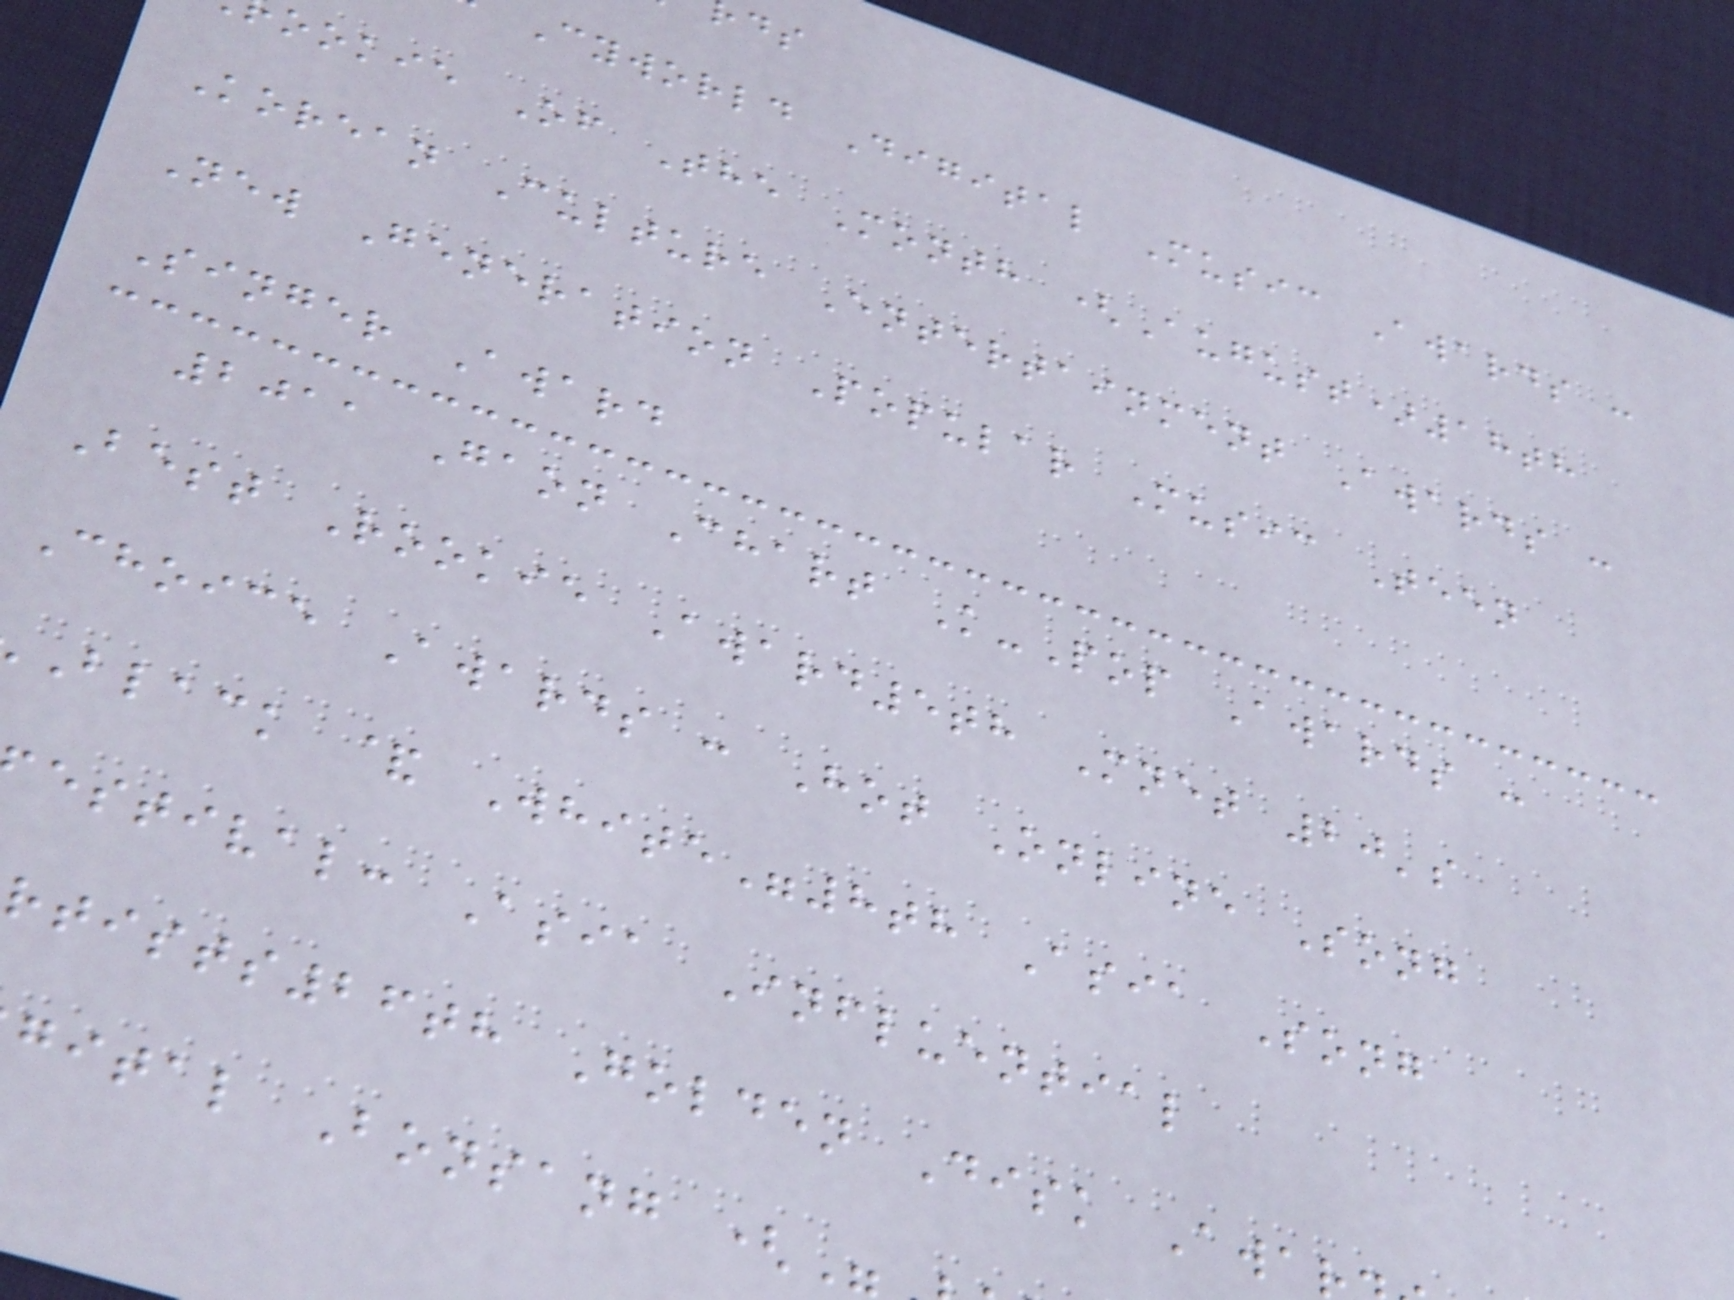Cyworld Digital Music Awards :
ookie Of The Month (August)18th
Korean Culture Entertainment Awards :
New Generation Popular Music Teen
Singer Award
2011 Gaon Chart K-Pop Awards :
Best Rookie Award5th Mnet 20's
Choice Awards : Hot Online Song
Black & White"8th Asia Song
estival: Asia Influential
rtists26th Golden Disk Awa
